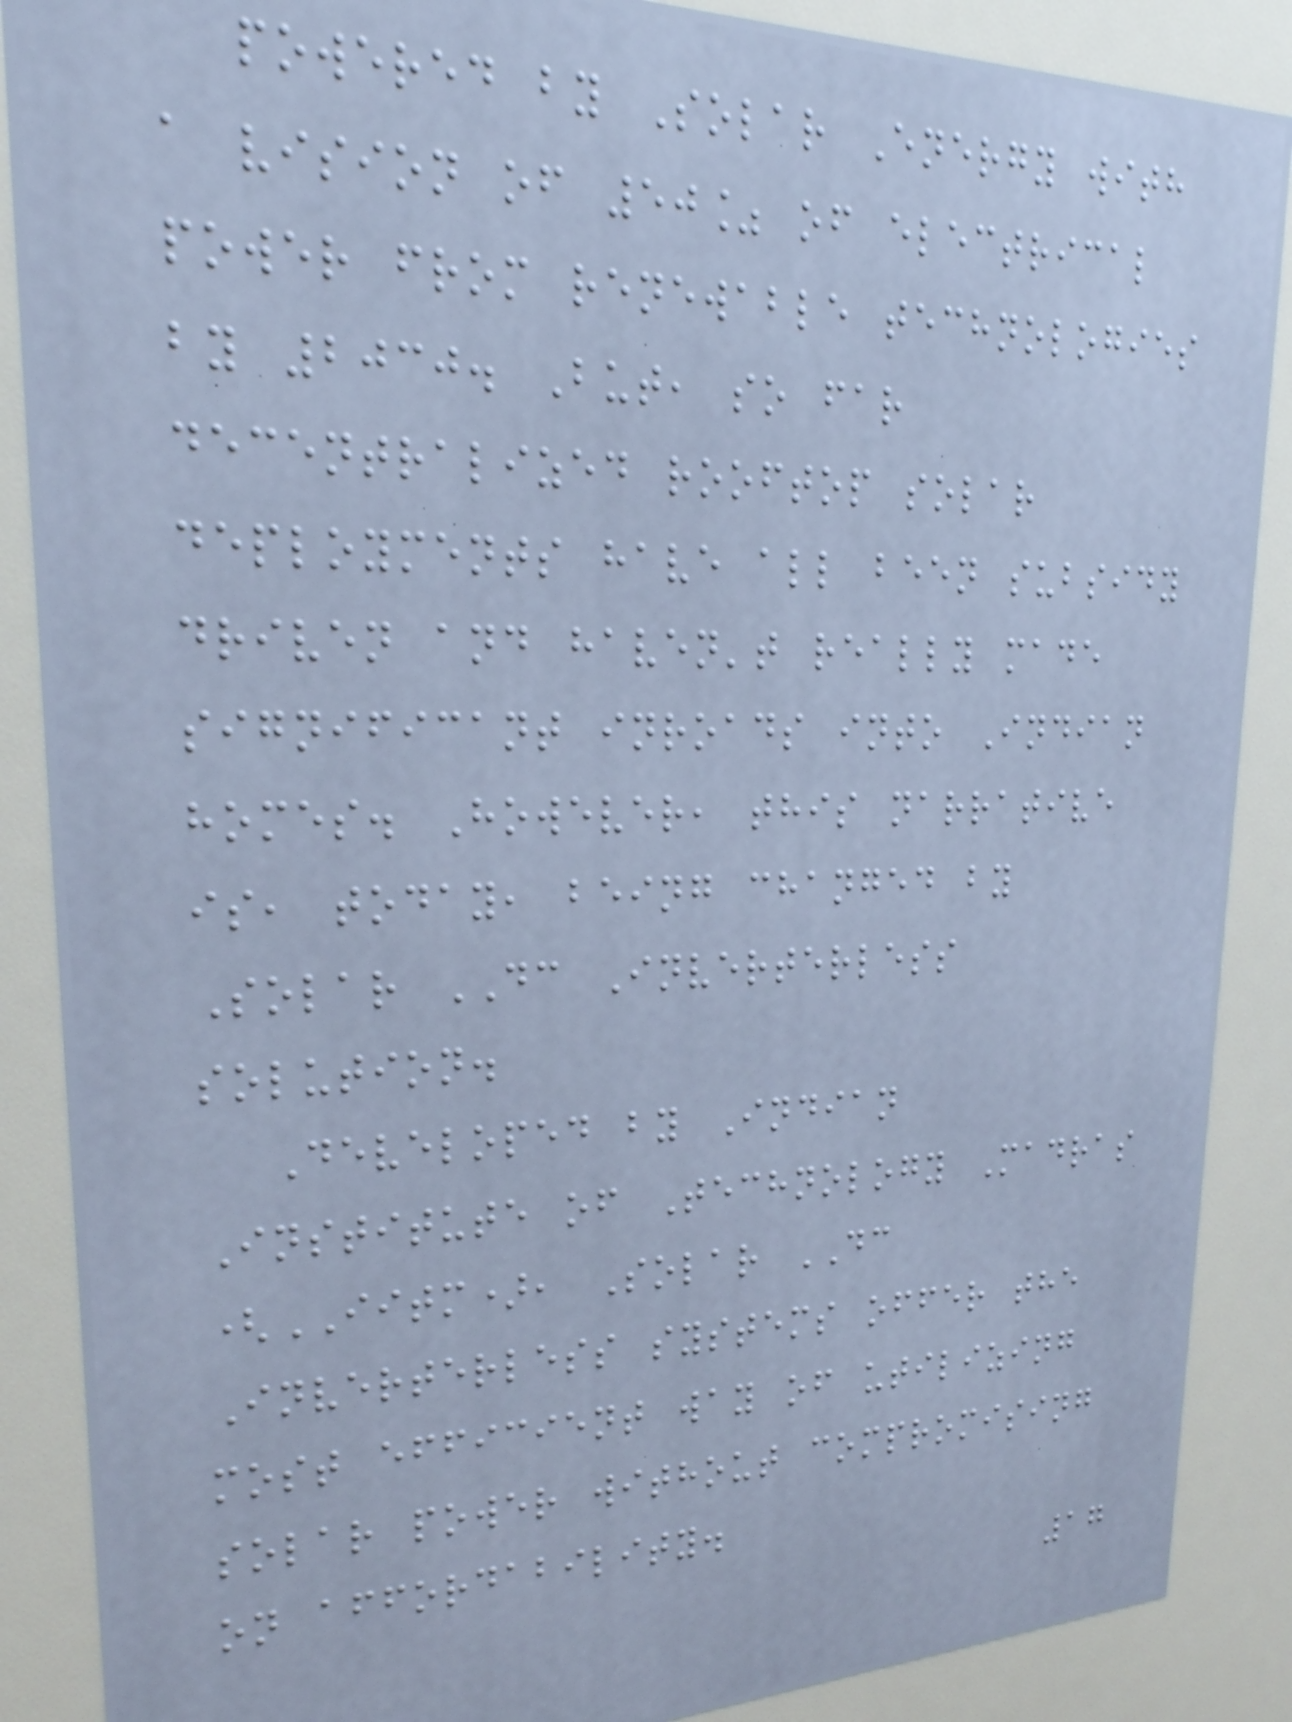powered by Solar Energy with
a vision of 50% of electrical
power from renewable technologies
by 2030. But, so far
decentralized rooftop solar
deployments have all been subsidy
driven and haven't really made
significant inroads into Indian
homes. However, this narrative
is, today, being changed by
Solar DC Inverterless
solution.
Developed by Indian
Institute of Technology Madras
(IITM), Solar DC
Inverterless systems offer the
most efficient way of utilizing
solar power without compromising
on affordability.
17
